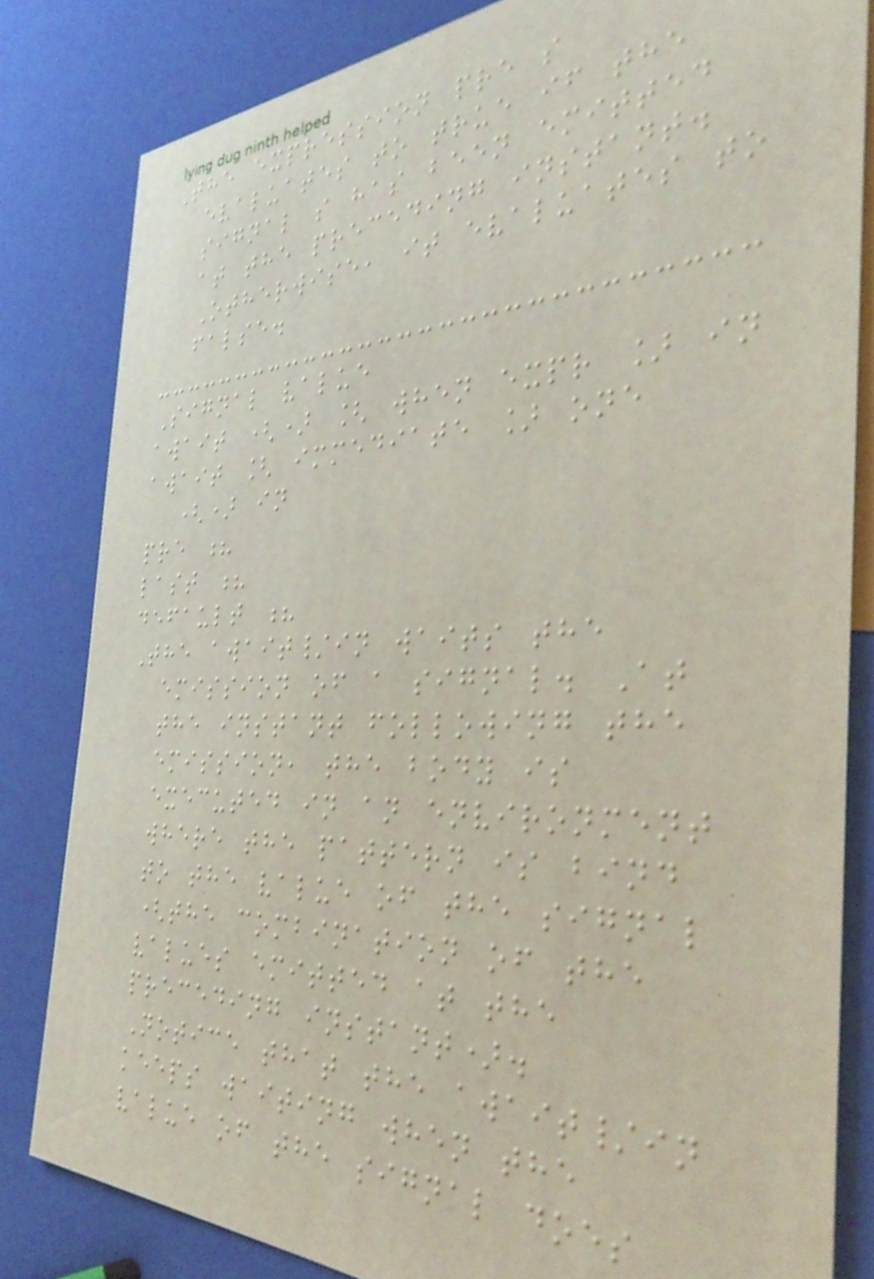The expression pre s
evaluates to true if the
signal s has been emitted
at the preceding instant.
Otherwise, it evaluates to
false.
Signal value
await () [ when expr ] in
await [ immediate ] one
() in
pre ?
last ?
default ?
The await/in waits the
emission of a signal. At
the instant following the
emission, the body is
executed in an environment
where the pattern is bind
to the value of the signal
(the combination of the
values emitted at the
preceding instant).
Notice that the await/in
keeps waiting when the
value of the signal does
